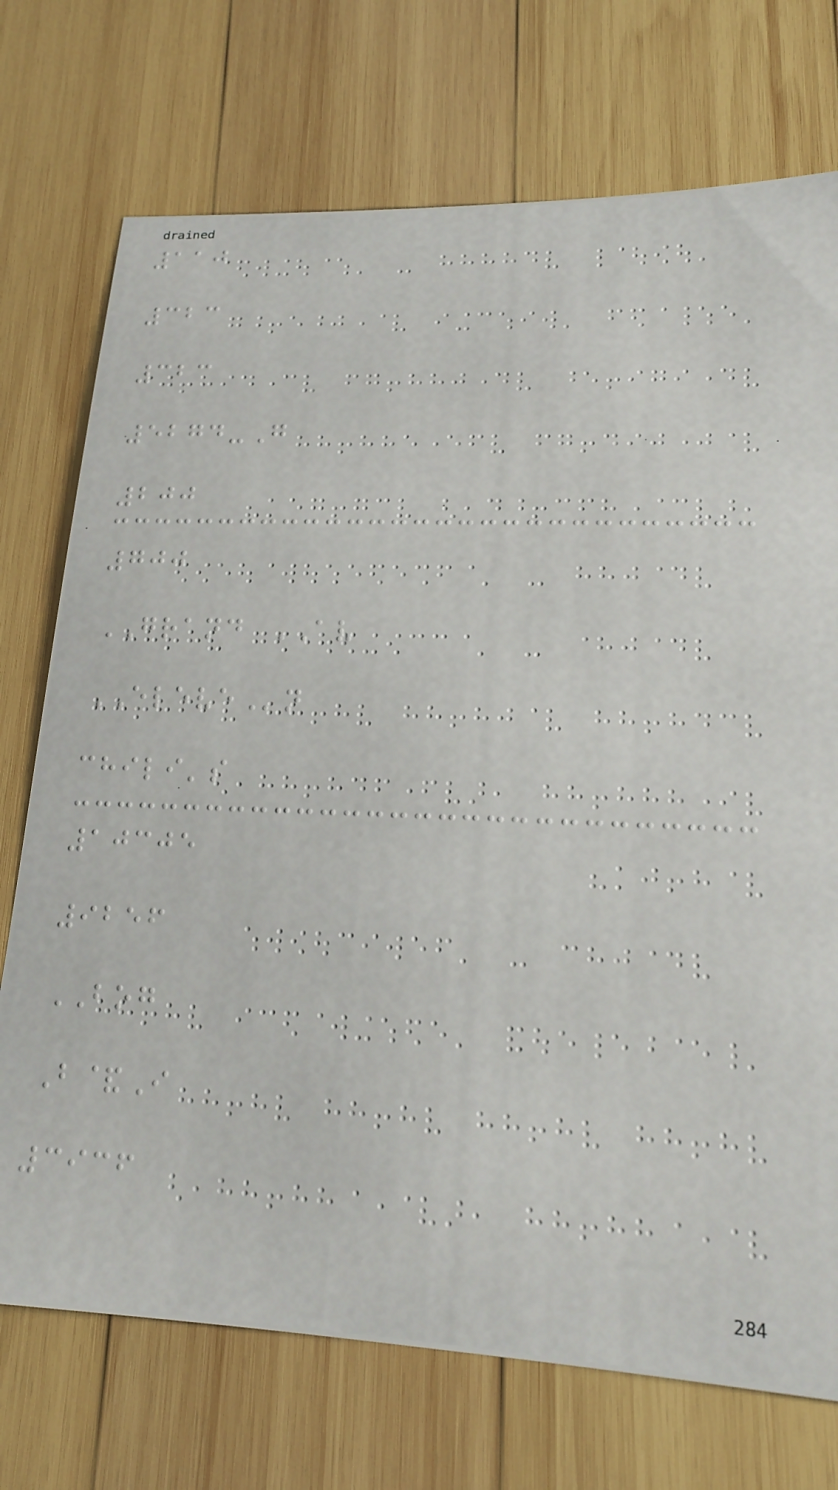110
323
323
5274-G
200
700
GRAND AV
ELEVEn
chili's
10305
9256
BOG
B&I
3936
